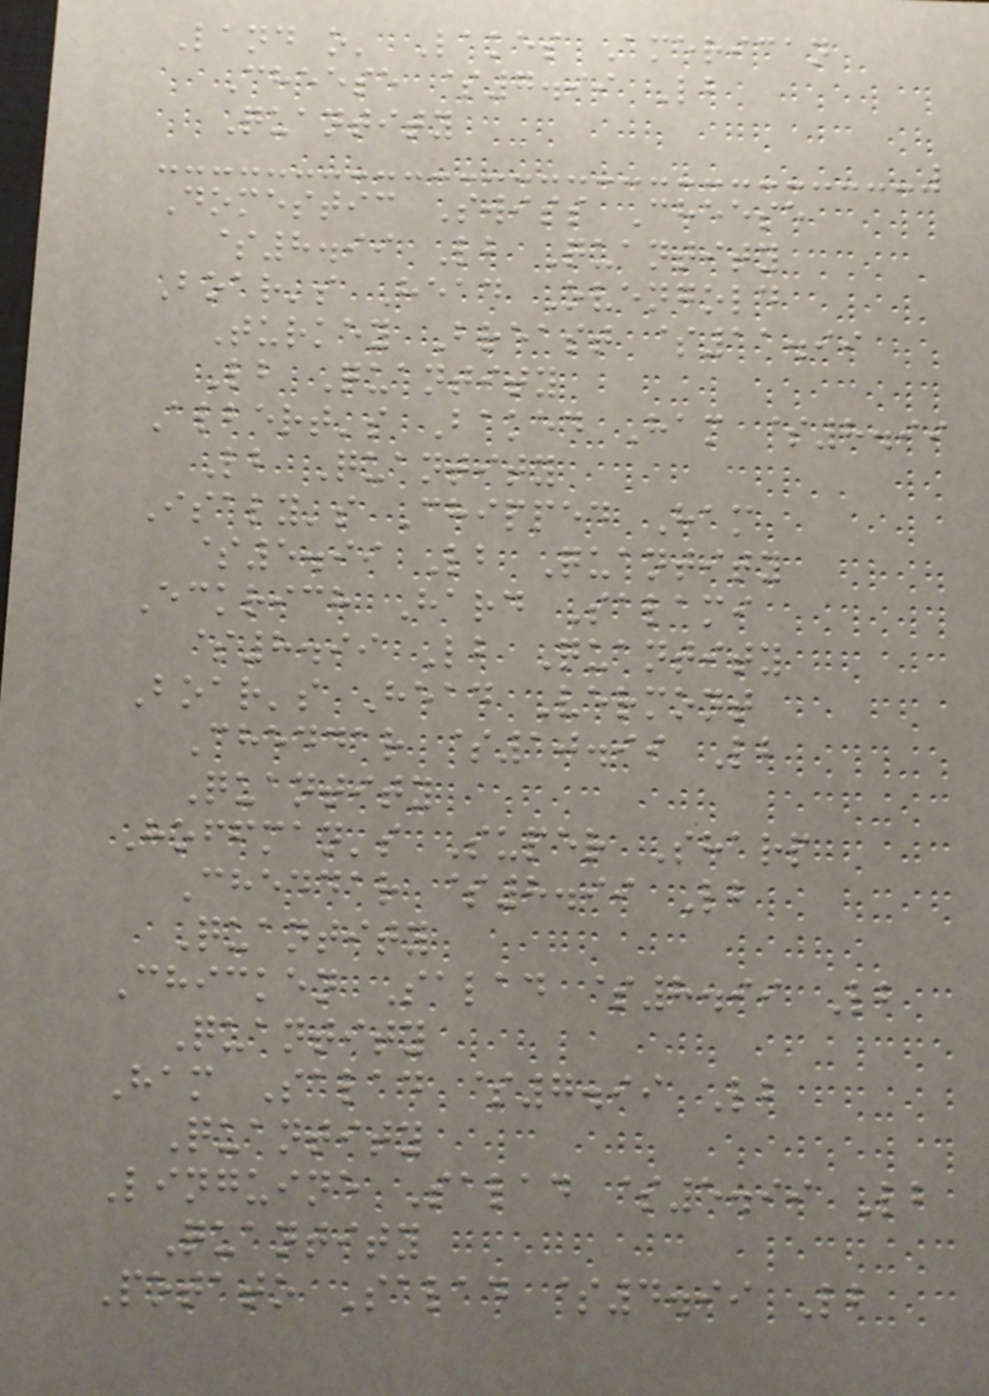Land o' Lakes American
Cheese $7.99 Lb
Quantity
Domestic Swiss Cheese
$8.99 Lb Quantity
Boar's Head Ovengold
Turkey Breast $11.99
Lb Quantity
Albert's Baked Ham $8.99
Lb Quantity
Isaly's Chipped Ham
$5.99 Lb Quantity
Eckrich Hard Salami
$8.99 Lb Quantity
Boar's Head Vermont
Cheddar $10.99 Lb
Quantity
Hoffman's Super Sharp
Cheddar $8.99 Lb
Quantity
Chicken Salad $8.99 Lb
Quantity
Ham Salad $7.99 Lb
Quantity
Linguine Salad $5.99 Lb
Quantity
Potato Salad $4.99 Lb
